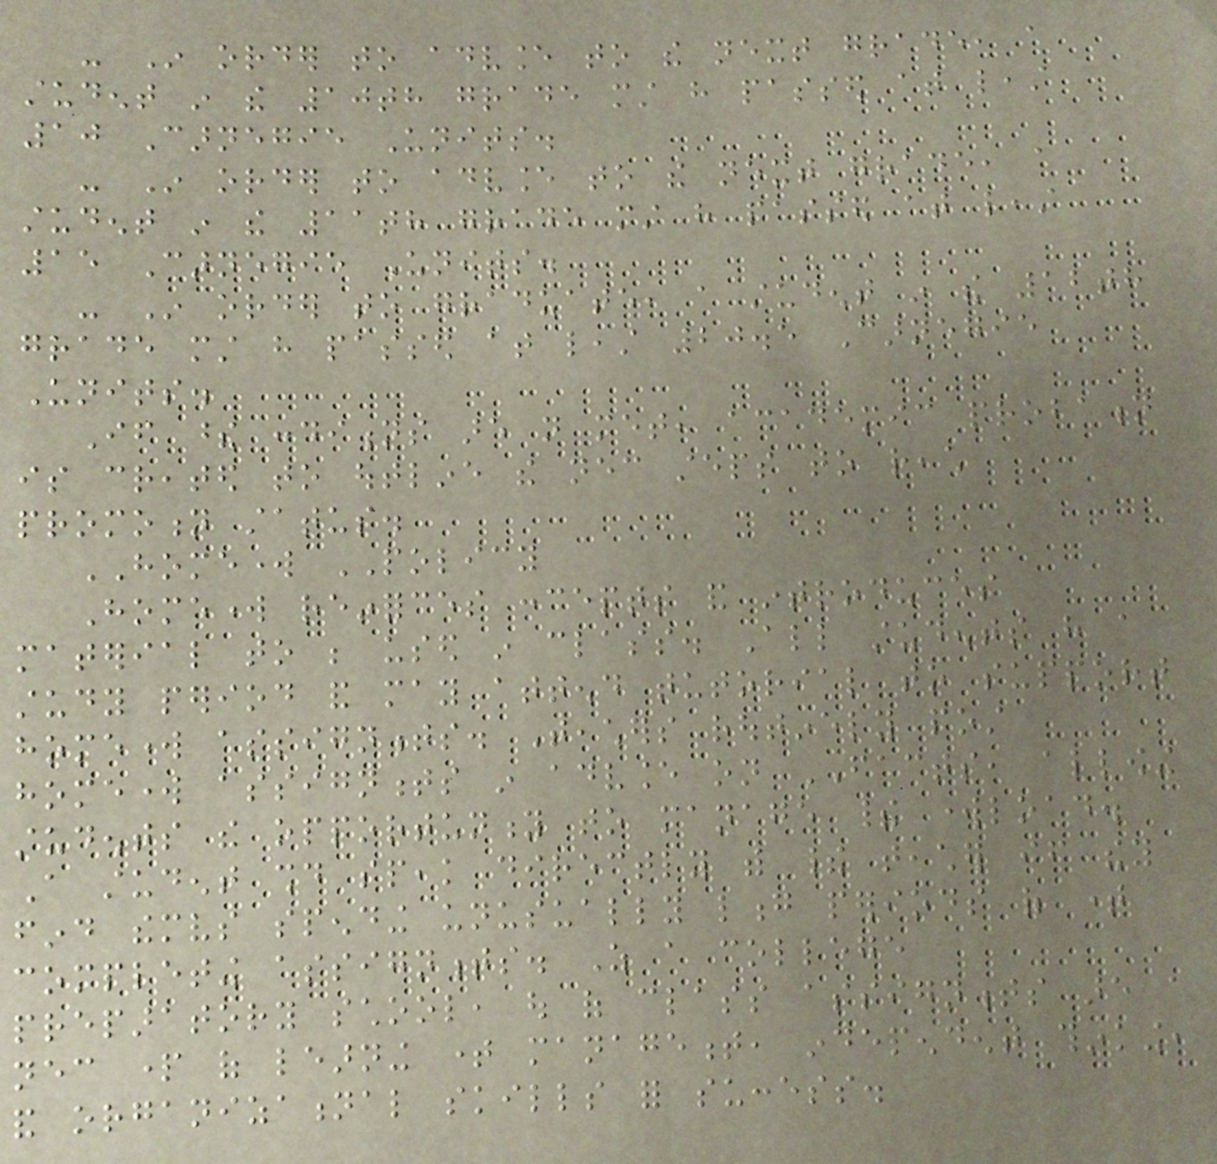- In order to advance to the next grade, a
student in the 10th grade must have passed at least
10 Carnegie Units.
- In order to advance to the next grade, a
student in the 11th grade must have passed at least
15 Carnegie Units.
- In order to graduate, a student in the 12th
grade must have passed at least 20.5 Carnegie
Units.
If these conditions are not met, academic probation
is created to outline the necessary steps to reach
promotion status.
HOMEWORK POLICY
Homework reinforces concepts and introduces
material to be used in class. All students have a
study period and may attend tutorial to support
homework assignments. Teachers routinely post
homework assignments in advance on FACTS, allowing
students the opportunity to manage their workload.
A student should speak directly with their teacher if they
find themselves spending unusually long periods of time
completing assignments. As a college
preparatory school, out of class assignments are a
necessary part of learning time management, independent thinking,
and organizational skills for success.
